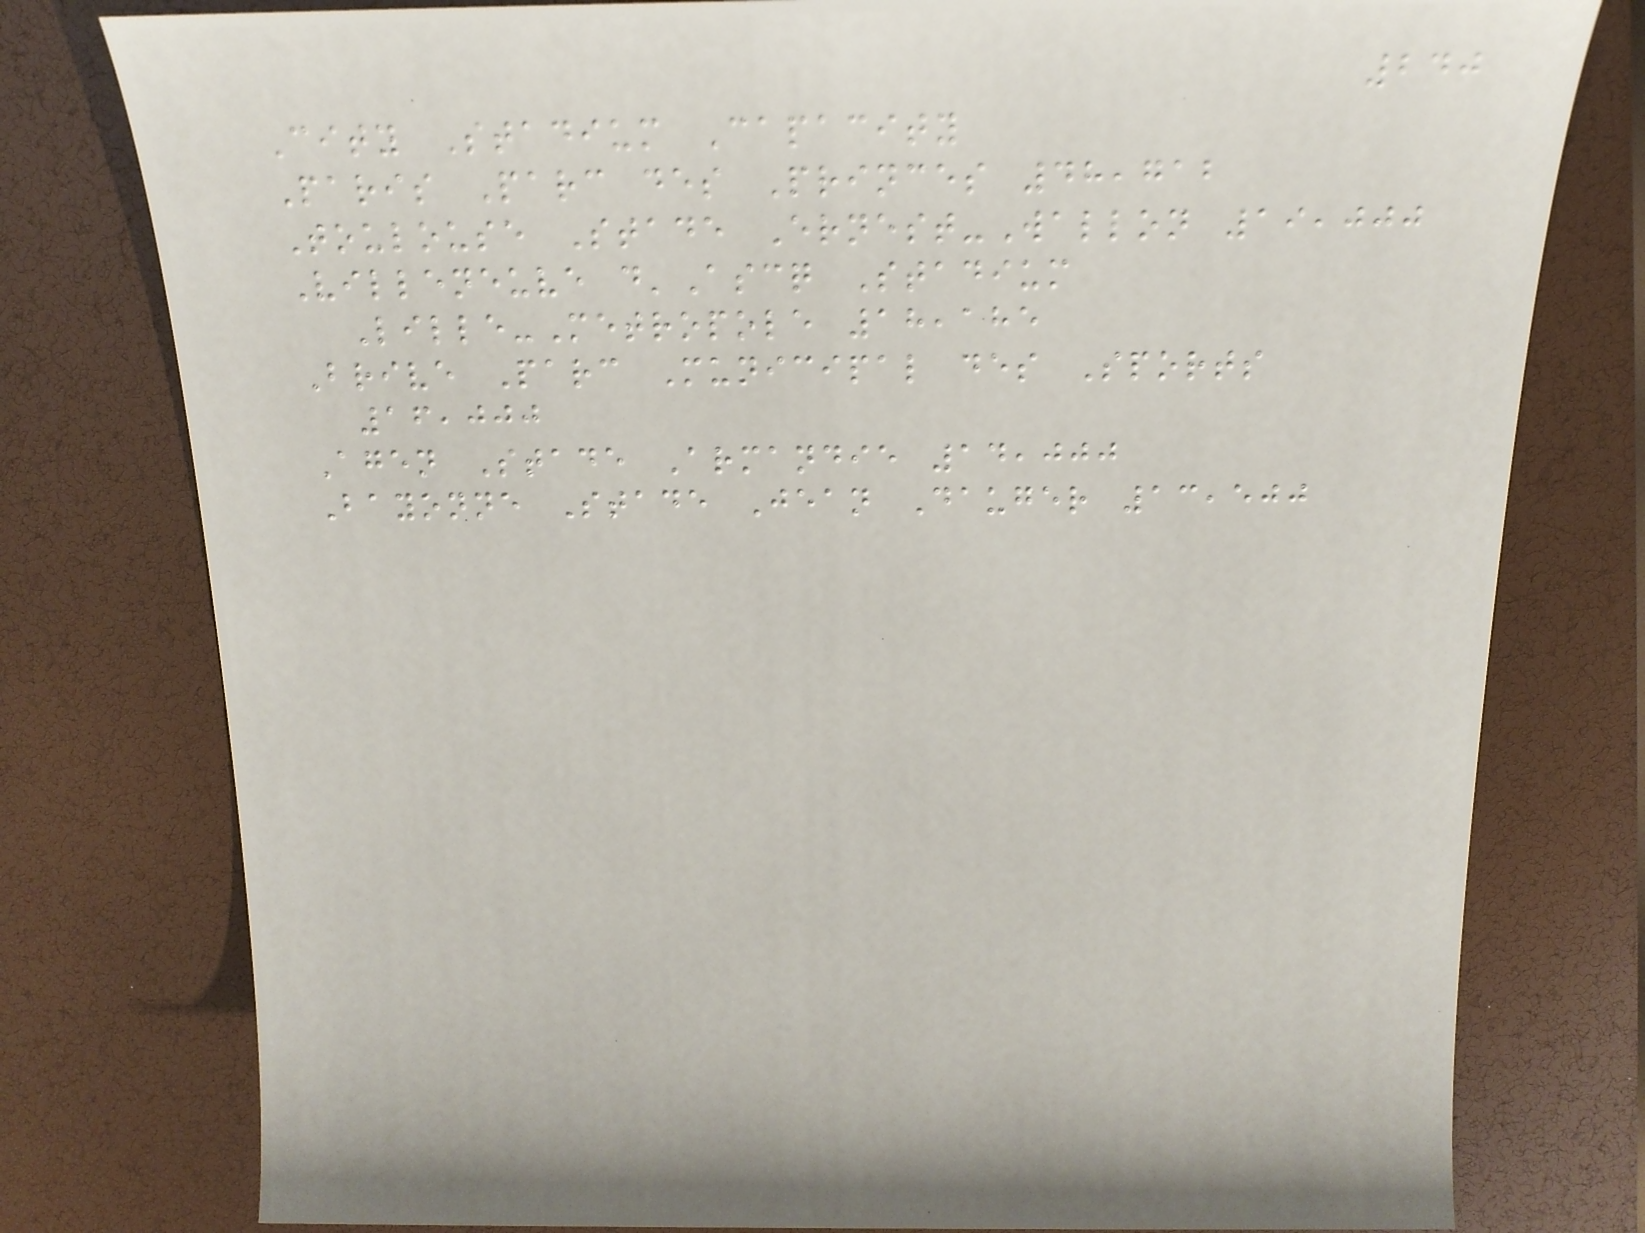240
City Stadium Capacity
Paris Parc des Princes 48,712
Toulouse Stade Ernest-Wallon 19,000
Villeneuve d'Ascq Stadium
Lille-Metropole 18,185
Brive Parc Municipal des Sports
16,000
Agen Stade Armandie 14,000
Bayonne Stade Jean Dauger 13,500
